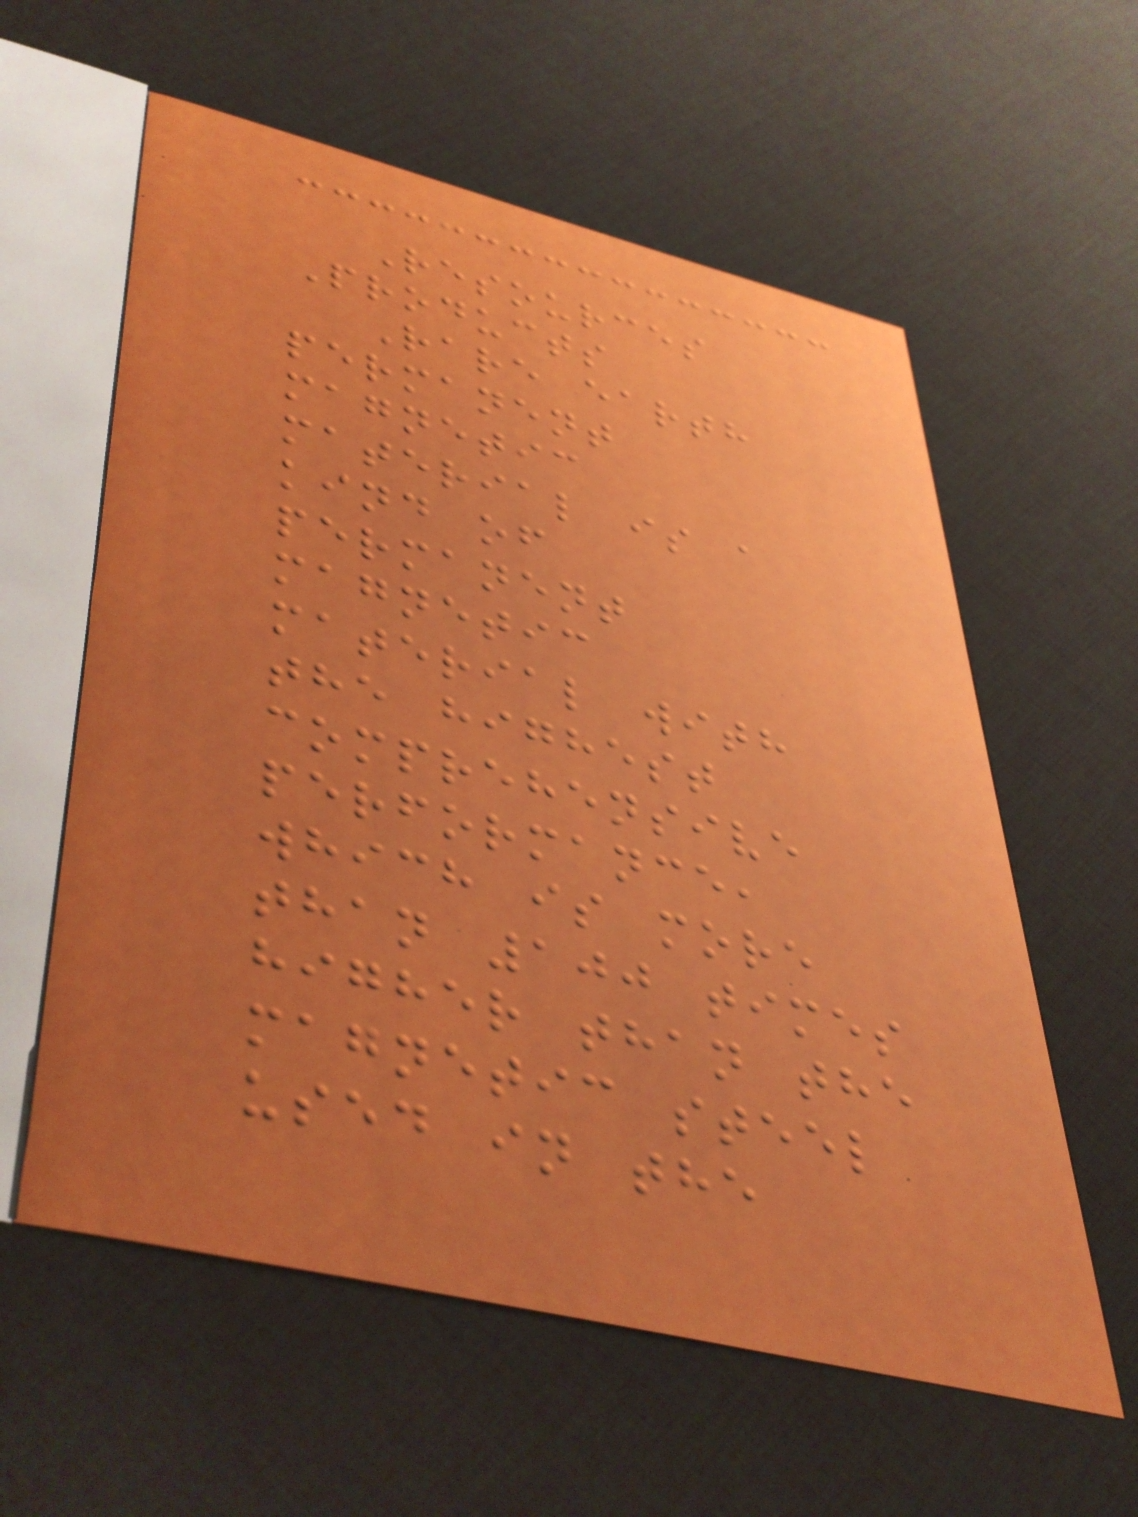Resources
Products
Rare earth
permanent
magnetic
material is a
kind of
permanent
magnetic
material with
the highest
comprehensive
performance,
which is more
than 100 times
higher than the
magnetic steel
used in the
